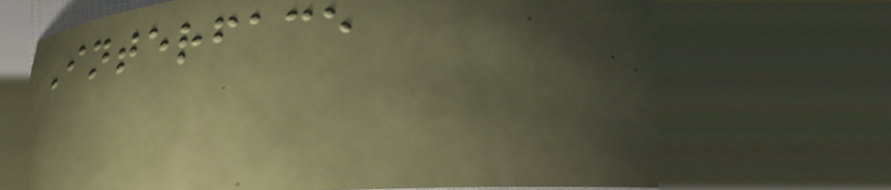Interface
